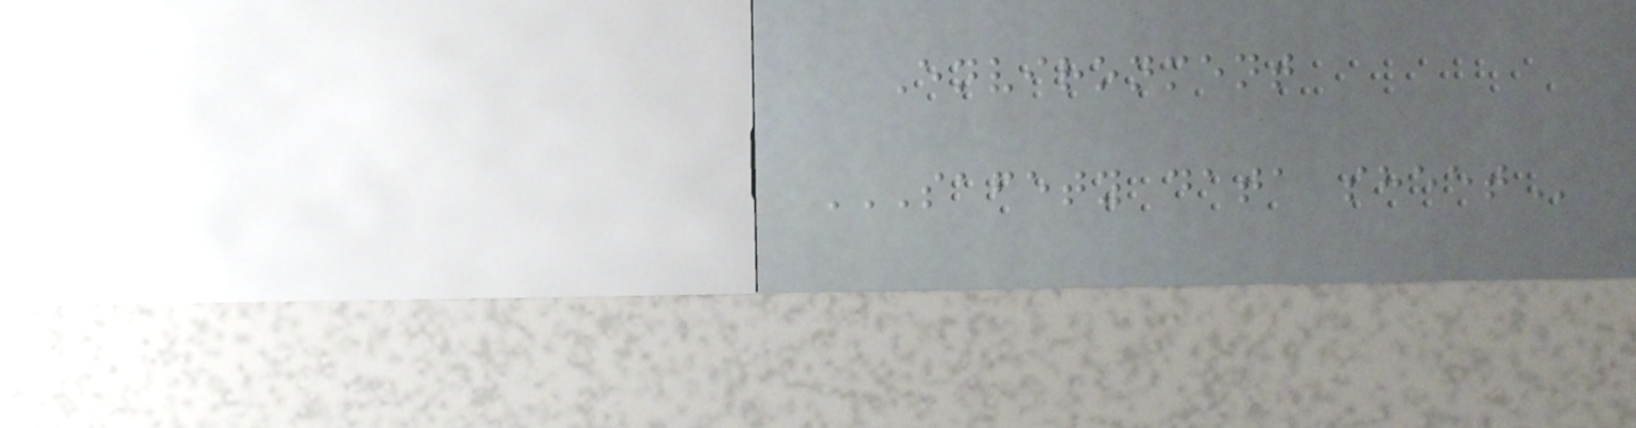Environment
SAFETY DATA SHEET
